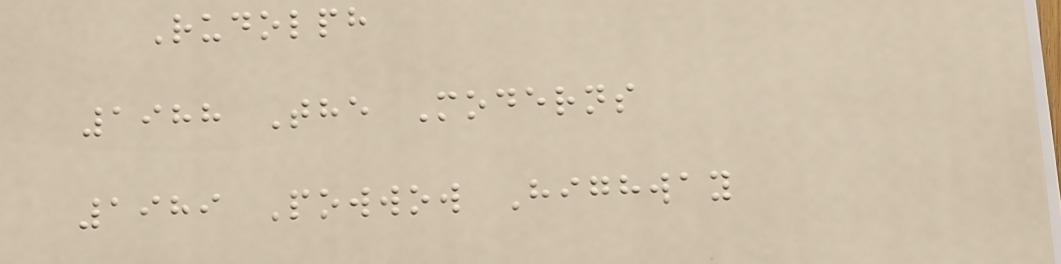Rudolph
1988 The Moderns
1989 Powwow Highway
